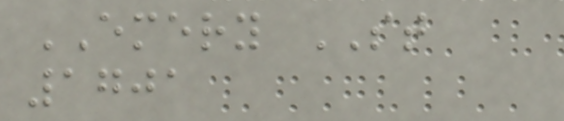EMERY ST
1701
